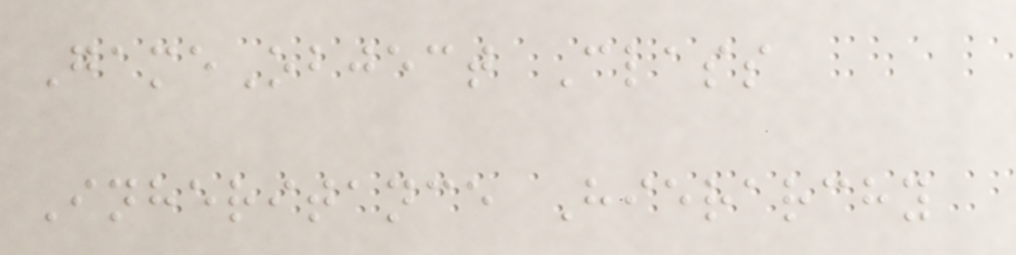GameObject Class
Inheritance Hierarchy
